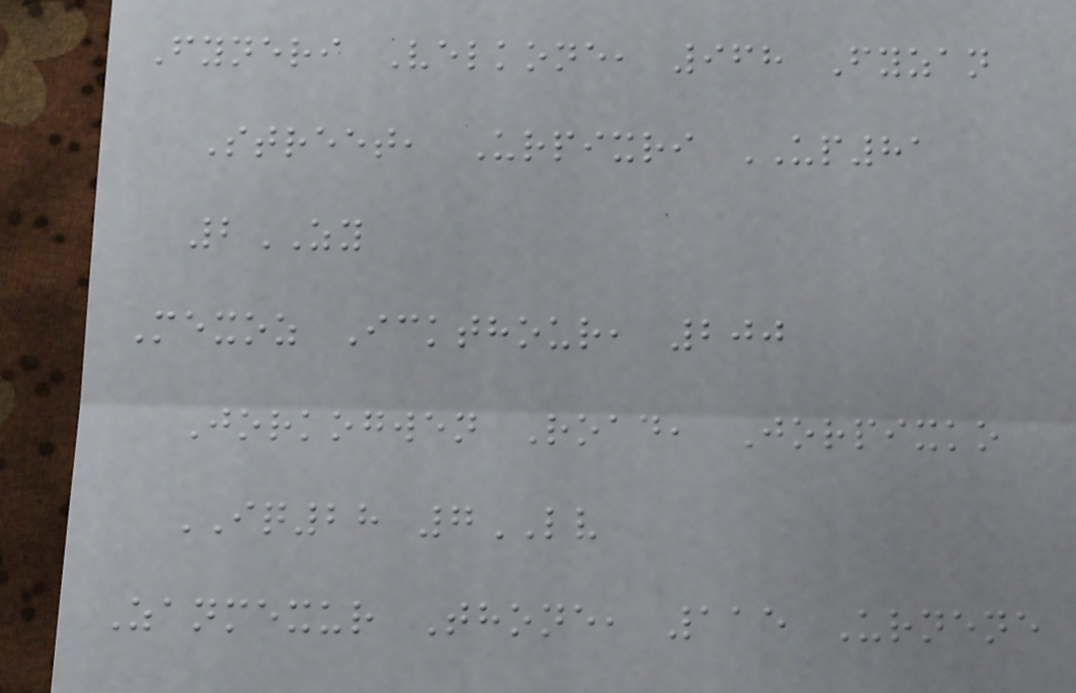Fyneri Velkone, 968 Fyzan
Street, Urpixri UP81
2ZY
Mexoz Ickthour, 200
Jorkogwen Road, Jorpixko
IQ28 7LV
Zanmexur Thone, 115 Urnene
